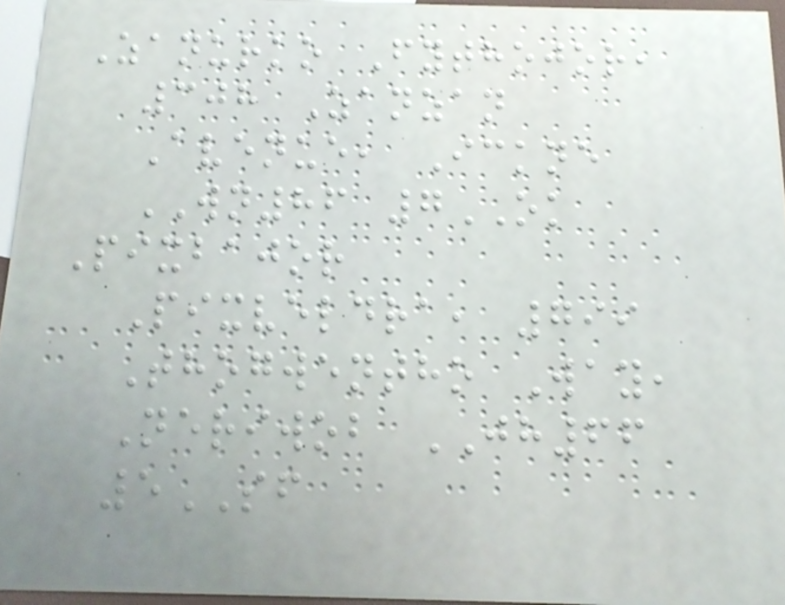Zanurko Fythojor,
308 Zanzan
Avenue, Ickne
WN86 7OK
Pixbajor
Pixveldra, 799
Thogwentho Way,
Neriwob JH66
5SF
